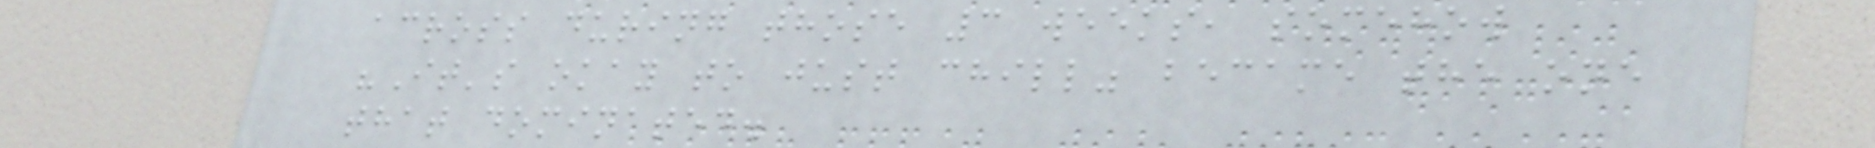across during those 3 weeks, somehow
"It's okay to just chill" became the one
that dominated.
